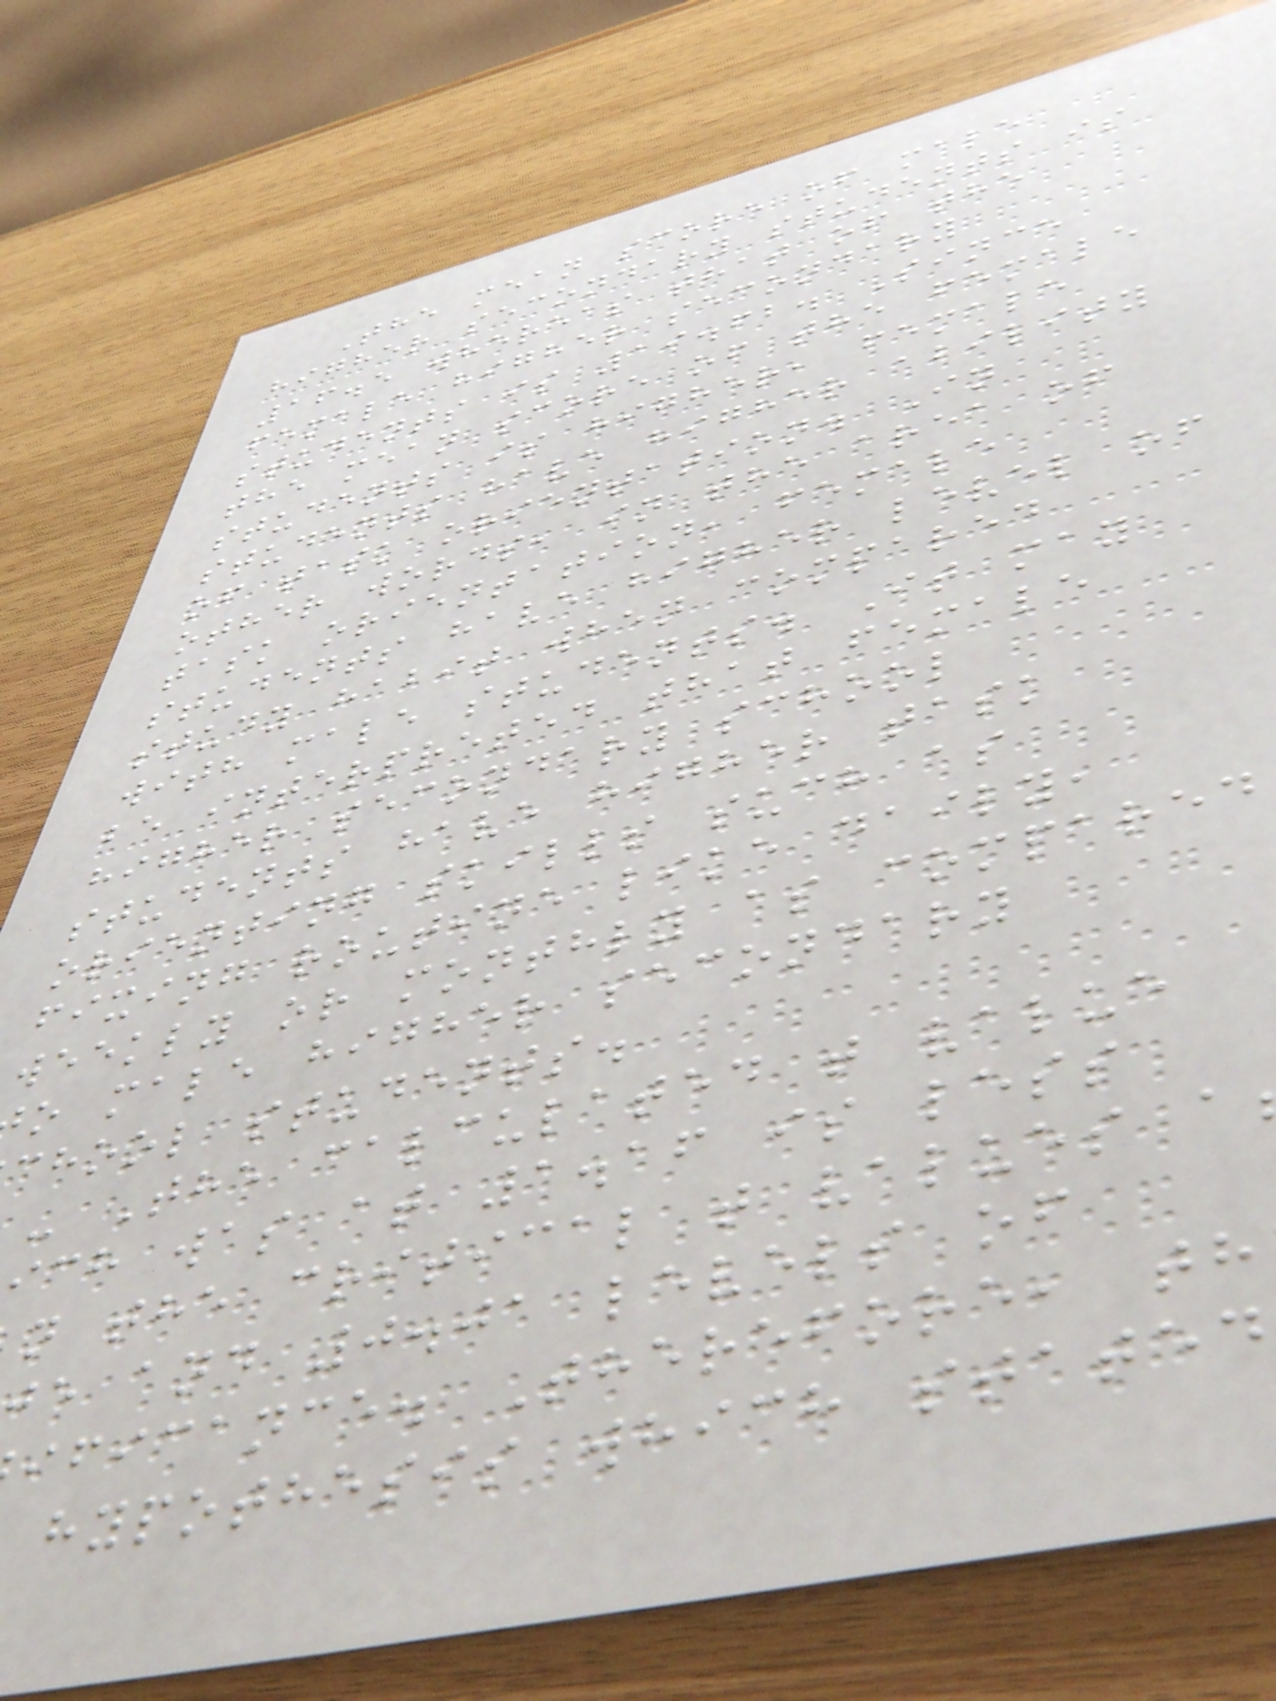The mean score of male
higher secondary students is
16.5 whereas that of the
female higher secondary
students is 19.62. Since
the mean score of the female
students is higher, female
students have higher ability
of task orientation. In
other words, in the area of
task orientation, female
students have higher level of
study habit when compared
with male students. It may
be interpreted that female
higher secondary school
students have higher task
orienting skills such as
fixing routine like daily,
weekly or monthly as compared
o male higher secondary
chool students.
- The calculated t value
ich was at 1.16 is less
n the critical t values a
e and 0.01 levels of
ificance. Therefore, th
hypothesis which stated
